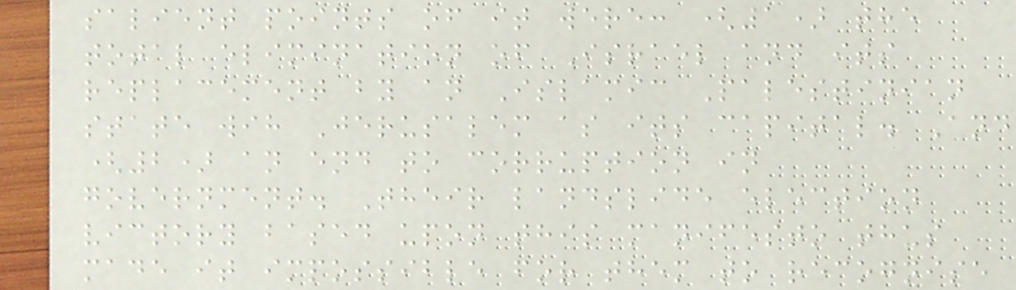salient points of it were: (1) the
total elimination of Israel and its
replacement by an Islamic Palestinian
state wih Jerusalem as its capital. And
(2) an end to corruption in
government. Their landslide election
victory based upon this manifesto thus
made it impossible for them to recognise
